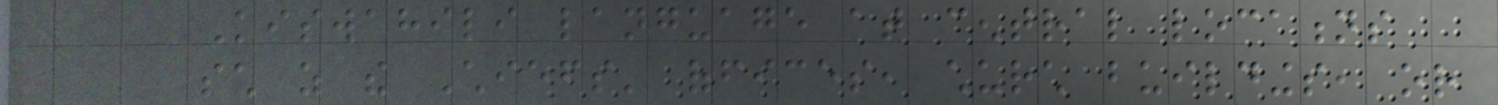Kiswahili language at central locations
such as the Chiefs' offices, church buildings, or
